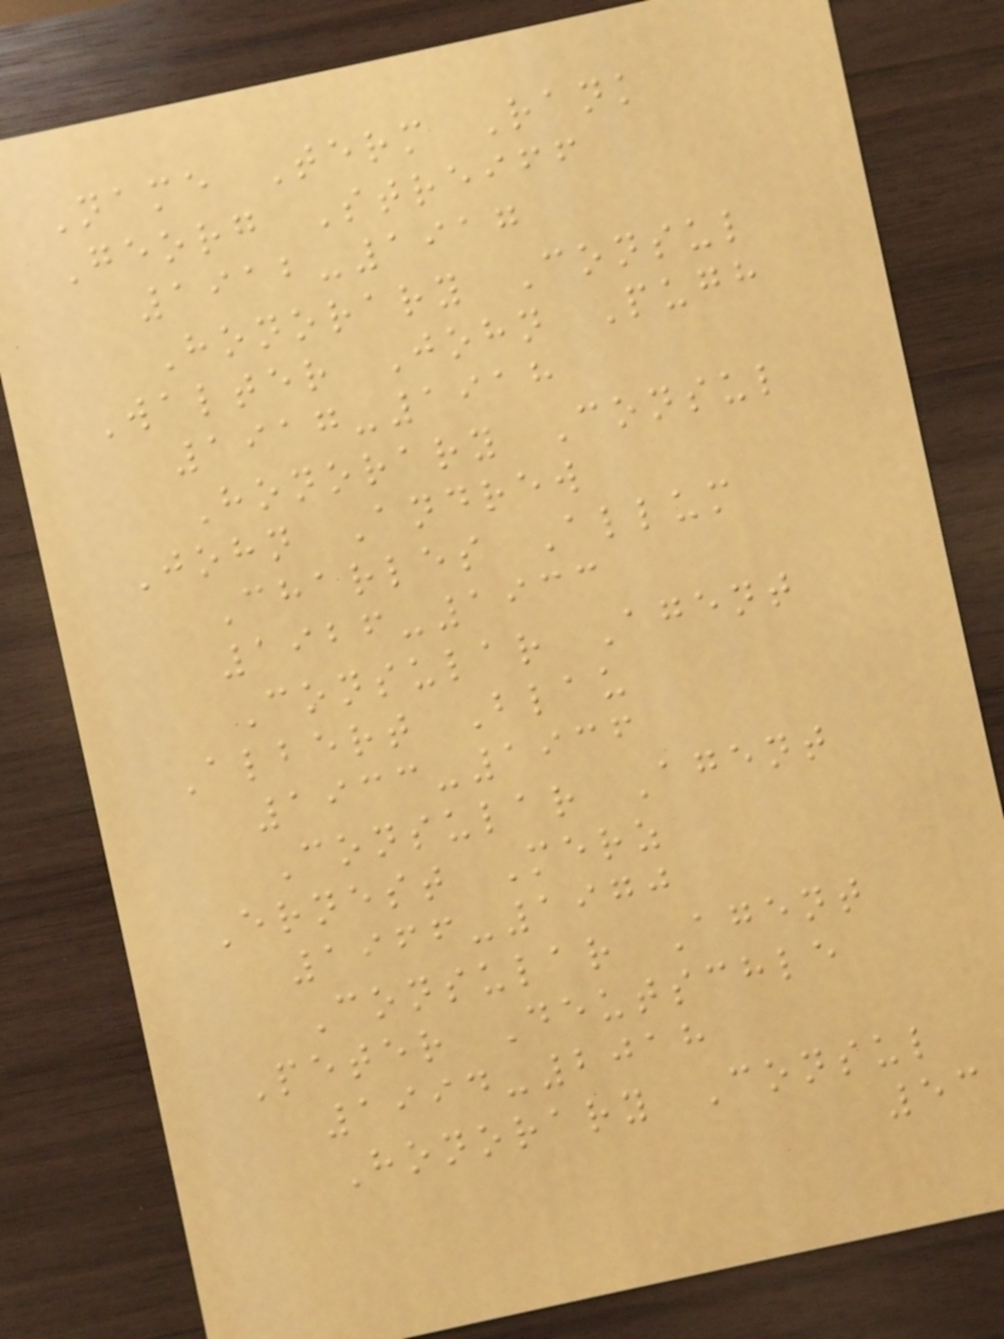Name Term Rank
Georg Streiff
1912-1917
Honorary Consul
Walter John Pugh
1917-1918
Honorary Consul
John Andrew
Charles Allum
1926-1933
Consular Agent
Albert Blau
1933-1936
Consular Agent
Ernest Merz
1966-1970
Consular Agent
Peter Deutschle
1994-2018
Honorary Consul
53
